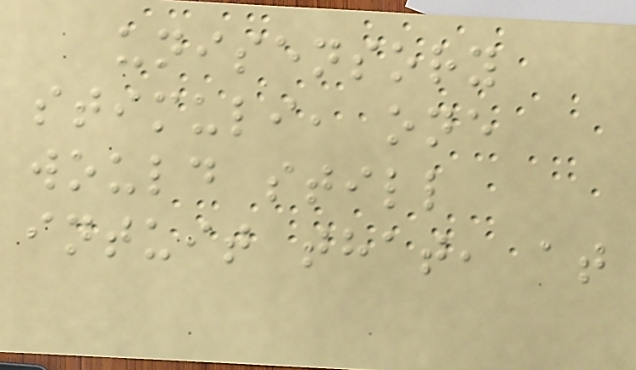unisensory
stimuli, one
would still
intuit that, at
